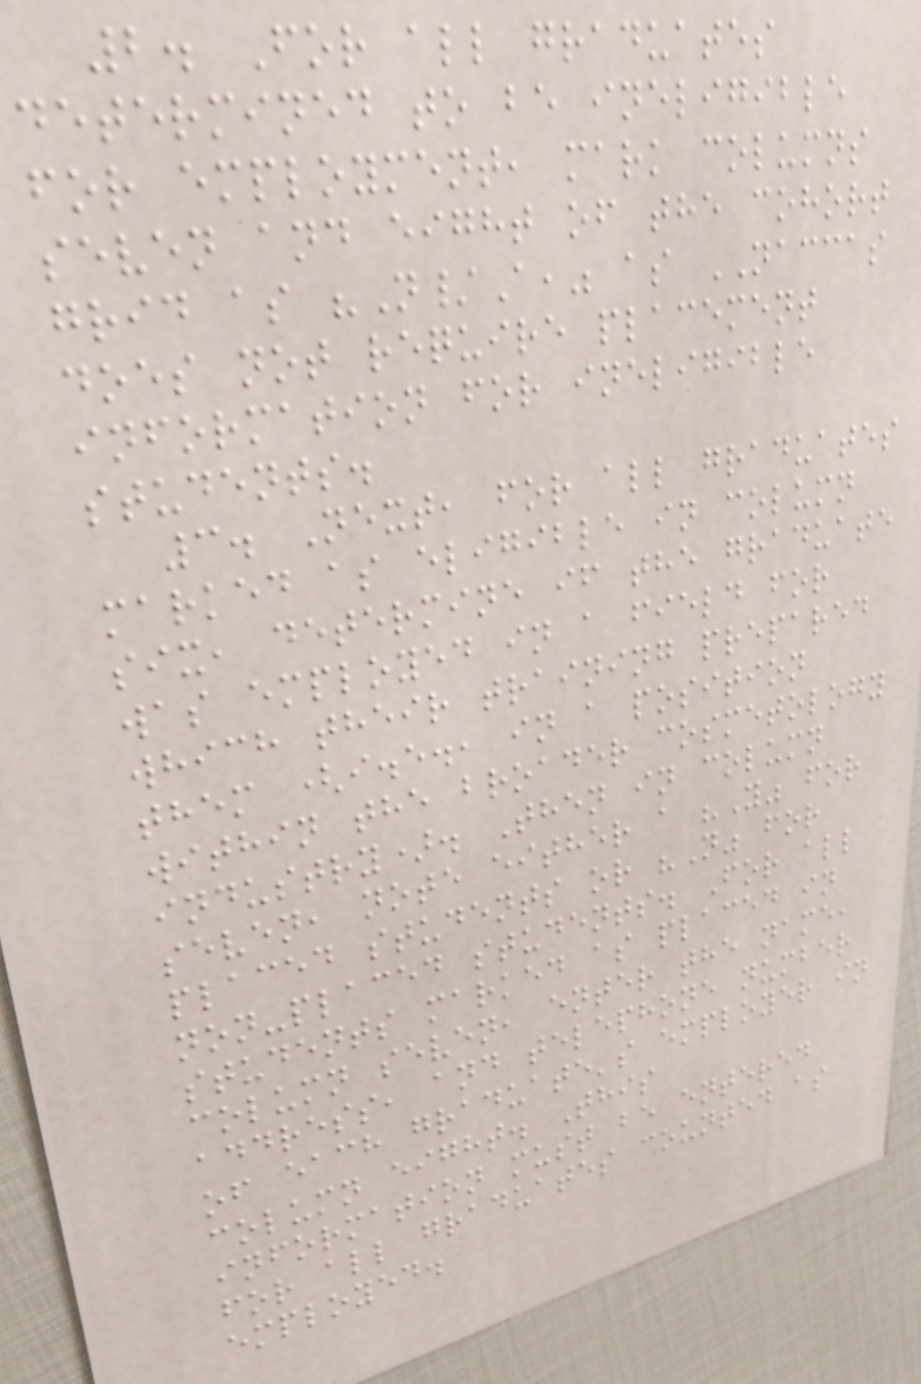2. For all graduates
determined to be ineligible
for employment, mark columns
seven and eight of the cohort
grid as "N/A," as NACCAS
does not require placement
information for ineligible
students.
3. Next, for all graduates
marked as eligible in column
six, determine if the graduate
was employed in a field for
which their training prepared
them (i.e., in a position
within the broader cosmetology
industry). Then in column
seven, note either a "Y" for
placed students or "N" for
non-placed students. For all
students marked as placed in
column seven, enter the name,
address, and telephone number
of each graduate's employer in
column eight. This
information must be entered
for all graduates counted as
employed.
